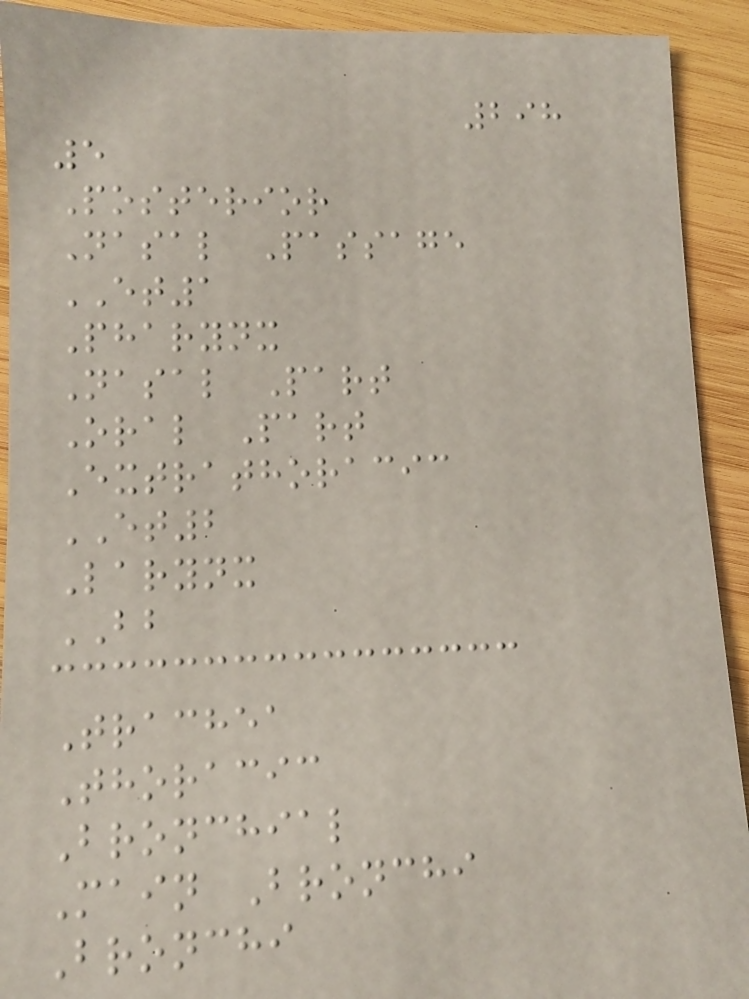298
5
Posterior
Nasal Passage
ET1
Pharynx
Nasal Part
Oral Part
Extrathoracic
ET2
Larynx
BB
Trachea
Thoracic
Bronchial
Main Bronchi
Bronchi
